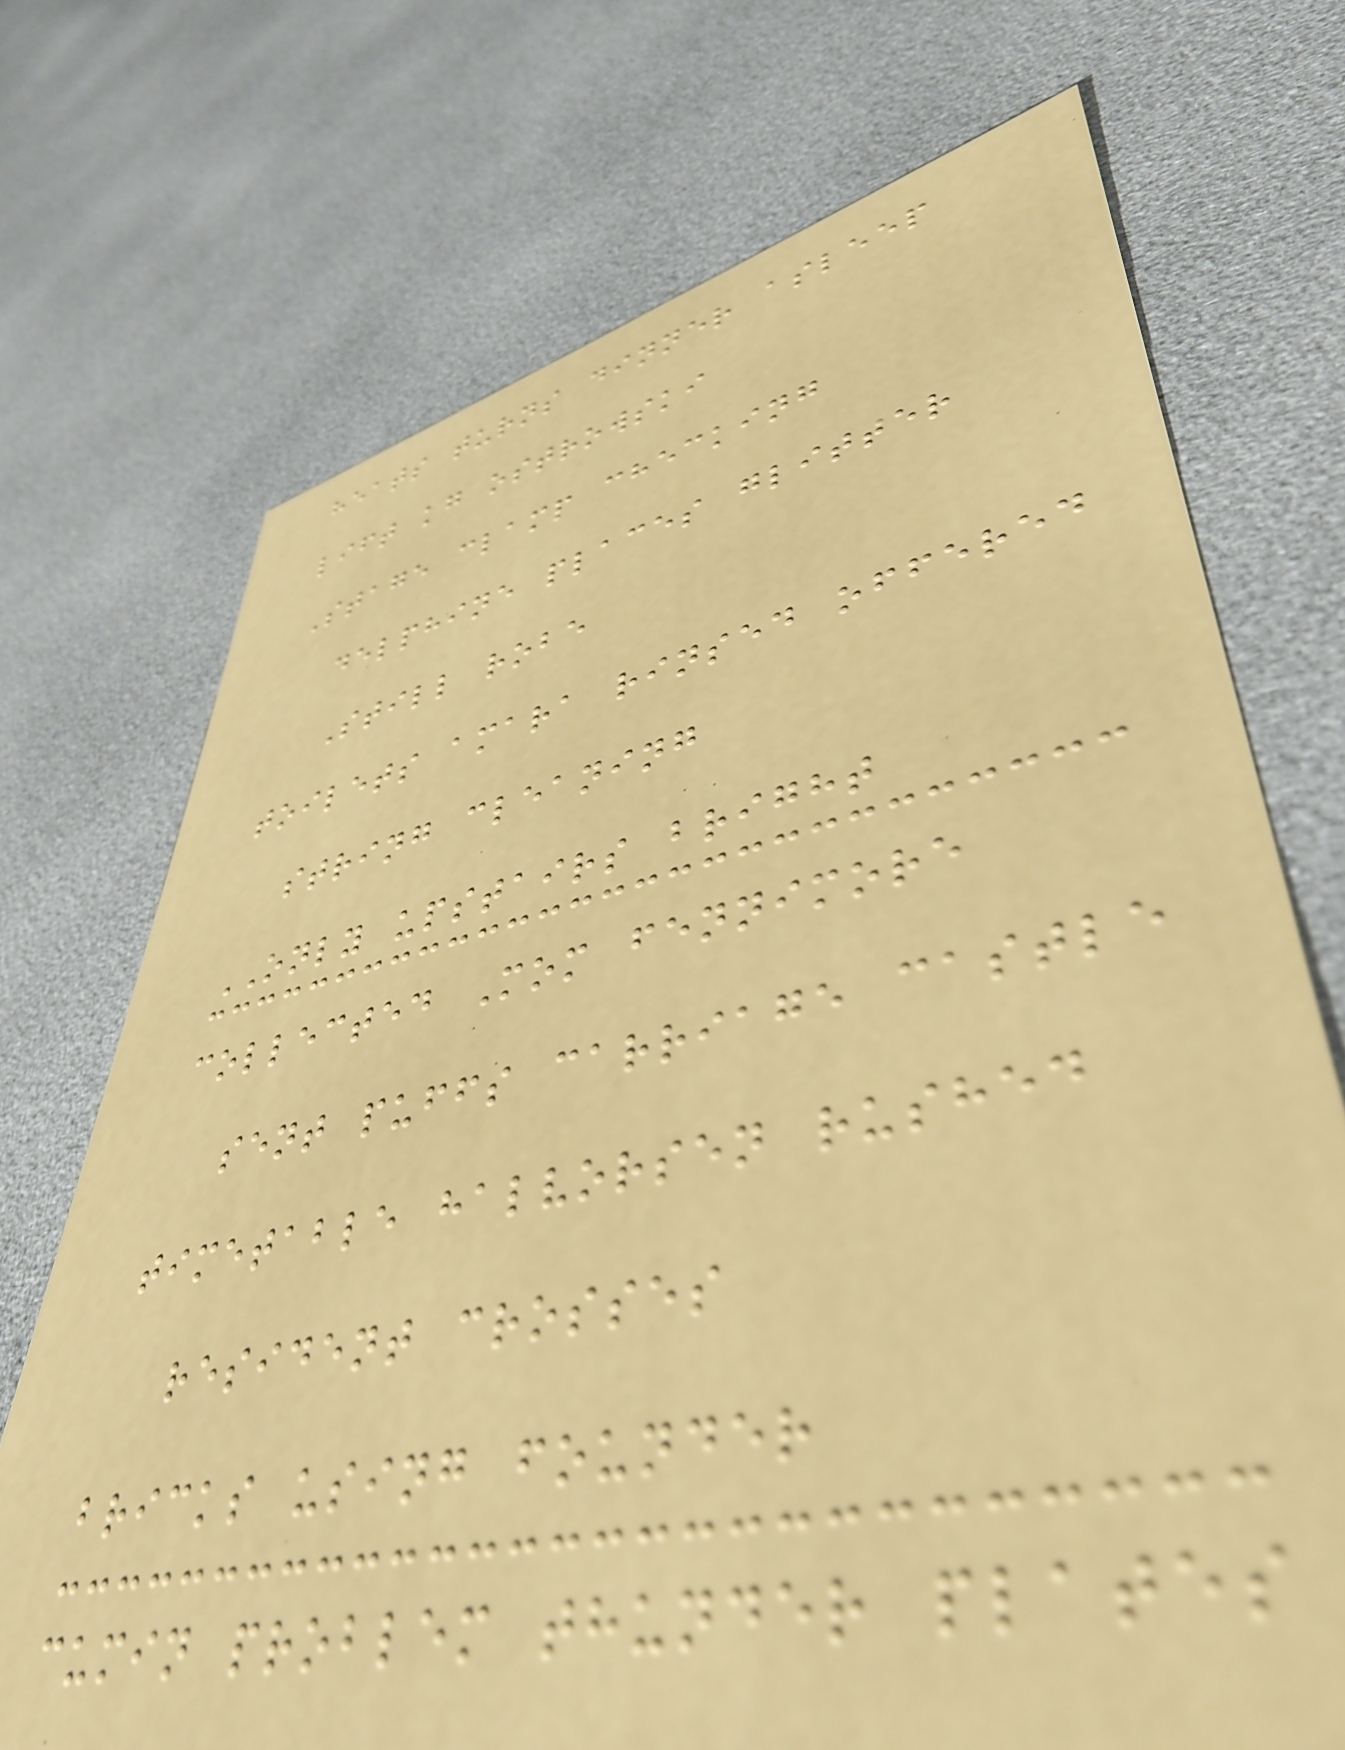heats turns dinner asleep
lift kg ostrowski
Stage clamp checking
delphine places glitter
Still robe
toilets amara rinsed offered
string cleaning
ONLY upstairs bright
collected Mom fennimore
sent puffs carriage castle
timetable halvorsen rushed
resident crosses
bricks using founder
cumin problem thunder plates
